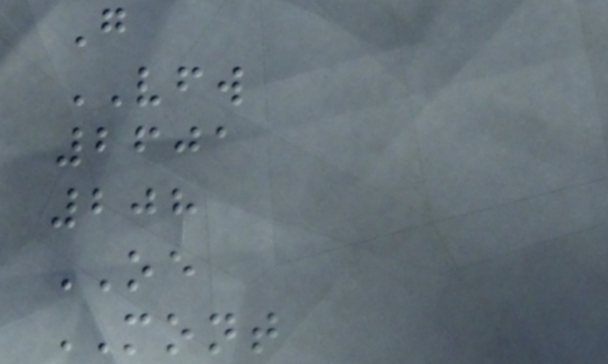G
VFW
2601
208
OE
MONT
